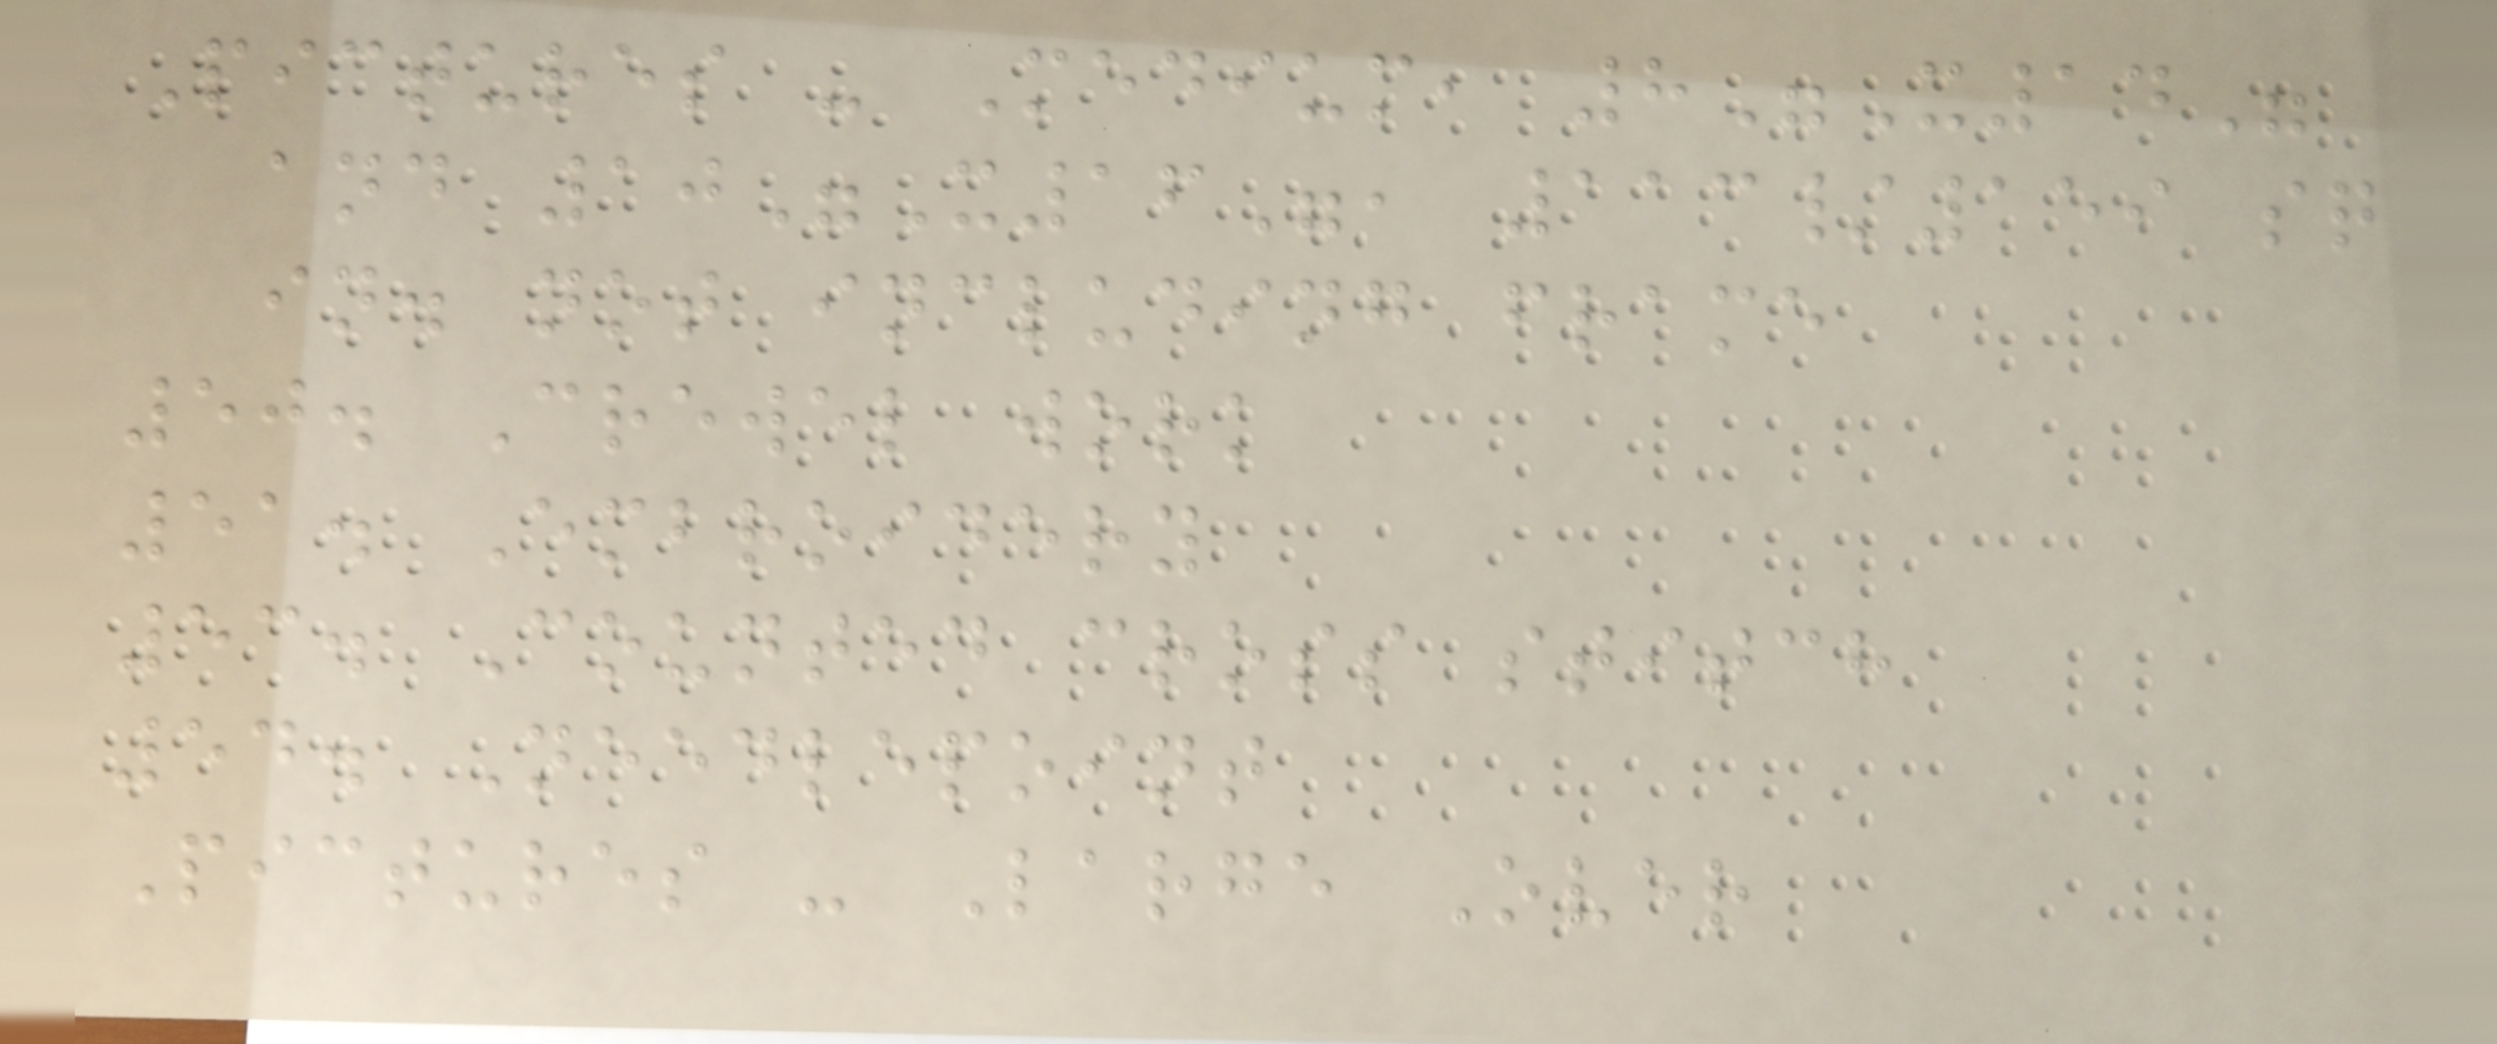Pictures - Medium, 8"X14"
and 10"X16", 113/159 sq
in. not including frame
50. Crewel work
51. Embroidery
53. Counted cross stitch
54. Needlepoint
Pictures - Large Over
